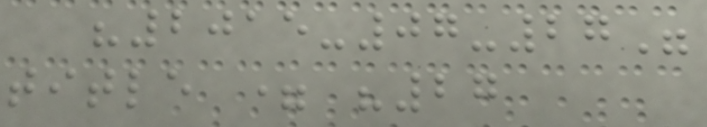"2015-07-27"
title = "27
